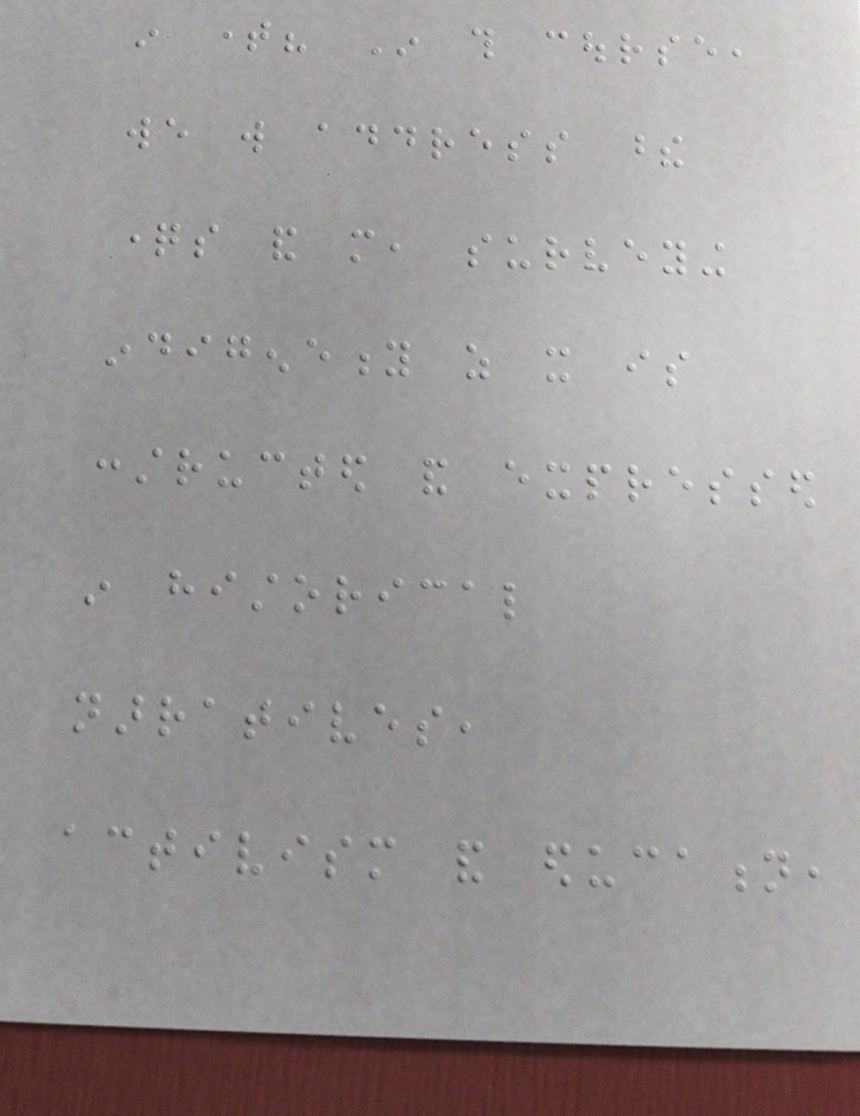in time? In this course,
we will address these
questions and more, surveying
indigeneity as it is
constructed and expressed
in historical
narratives,
activism and education,
